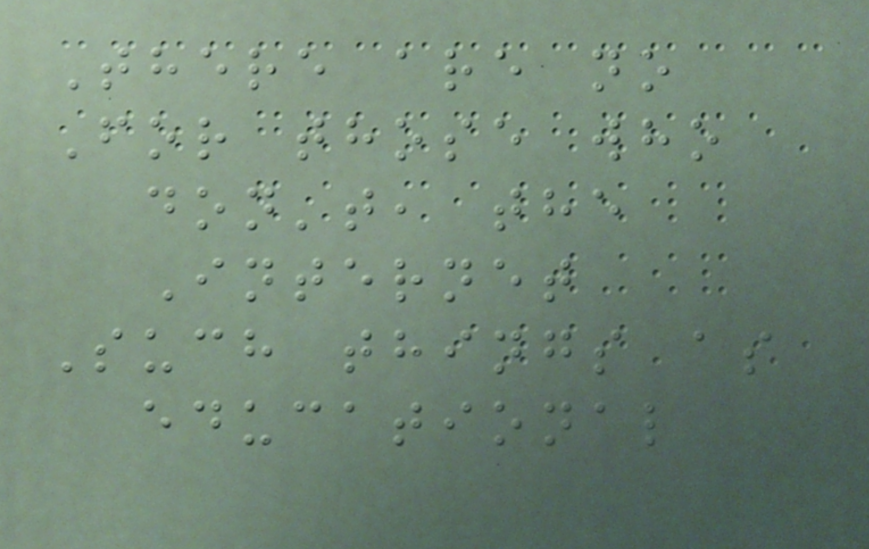There are no
For those who
don't, the
Internet
Such things as
educational
